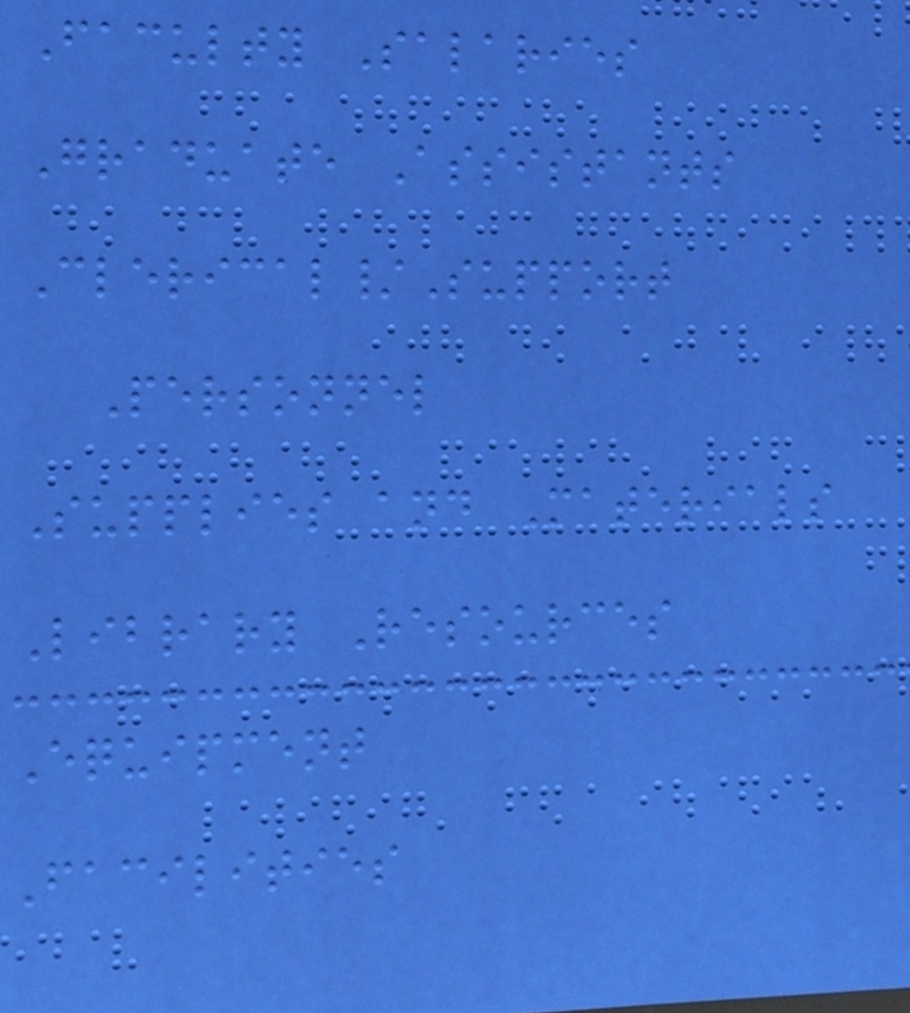Faculty Salaries
Graduate Assistants
Clerical/Support
Personnel
Supplies and Materials
Library Resources
Equipment
Facilities
